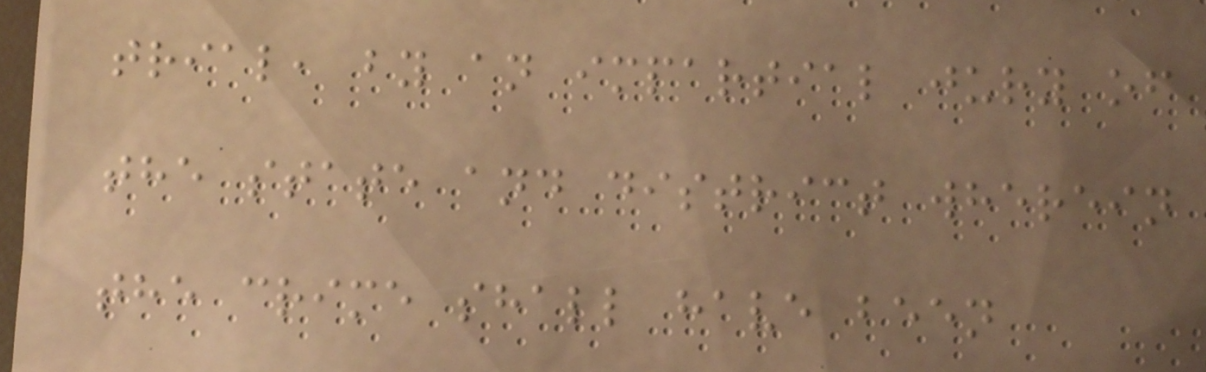trial, by an impartial jury of
the state and district wherein
the crime shall have been
